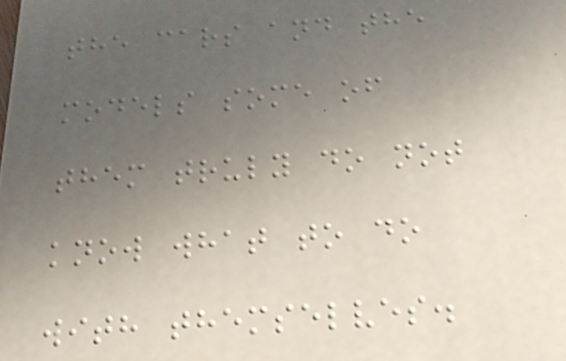the cars and the
models some of
them truly do not
know what to do
with themselves.
